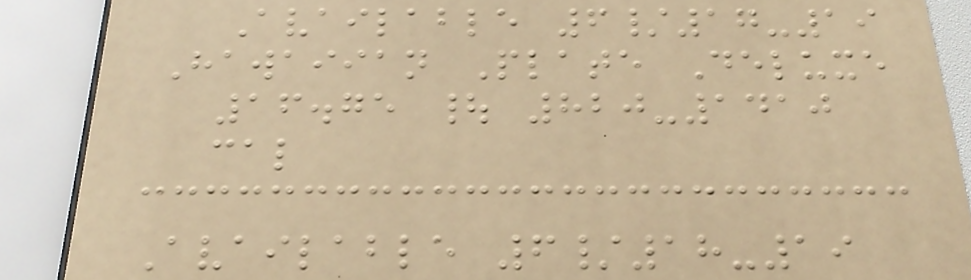Available 6/17-19
Hawaiian Plate Deluxe
16.75 | 820-1410
cal
Available 6/18-19
